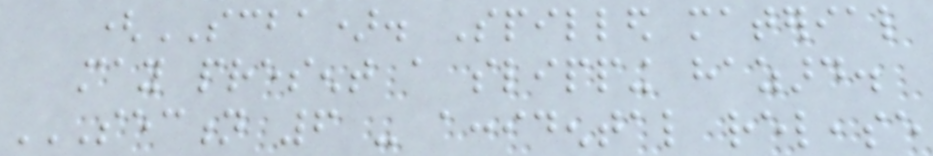(SCBA). Spilled material
may present a slipping hazard.
SECTION 6 - ACCIDENTAL RELEASE
